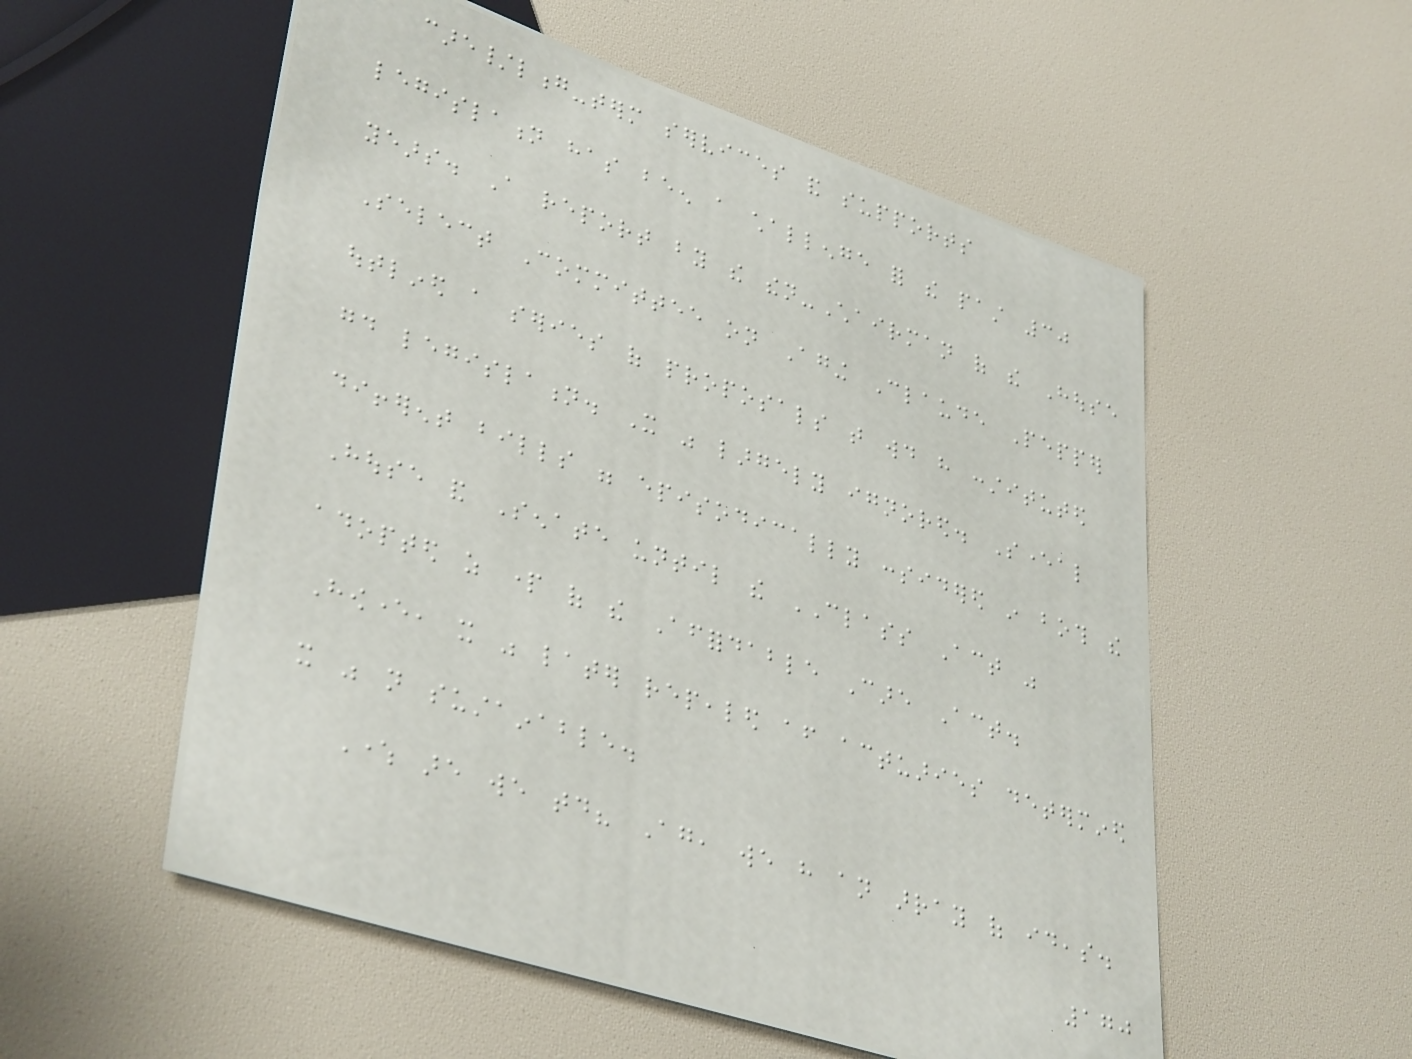care/long-term services and supports
legislation has been a challenge for the past 30
years. A report by the then-Chairman of the House
Select Committee on Aging Claude Pepper
outlined a series of proposals that would have constituted
good legislation. It was largely ignored. Several
different bills were episodically considered in both the
House and Senate until the CLASS Act was
adopted as part of the Affordable Care Act.
However, it was later repealed after actuaries determined
it was not sustainable.
Where are we today? Again, we have an array of ideas.
170
